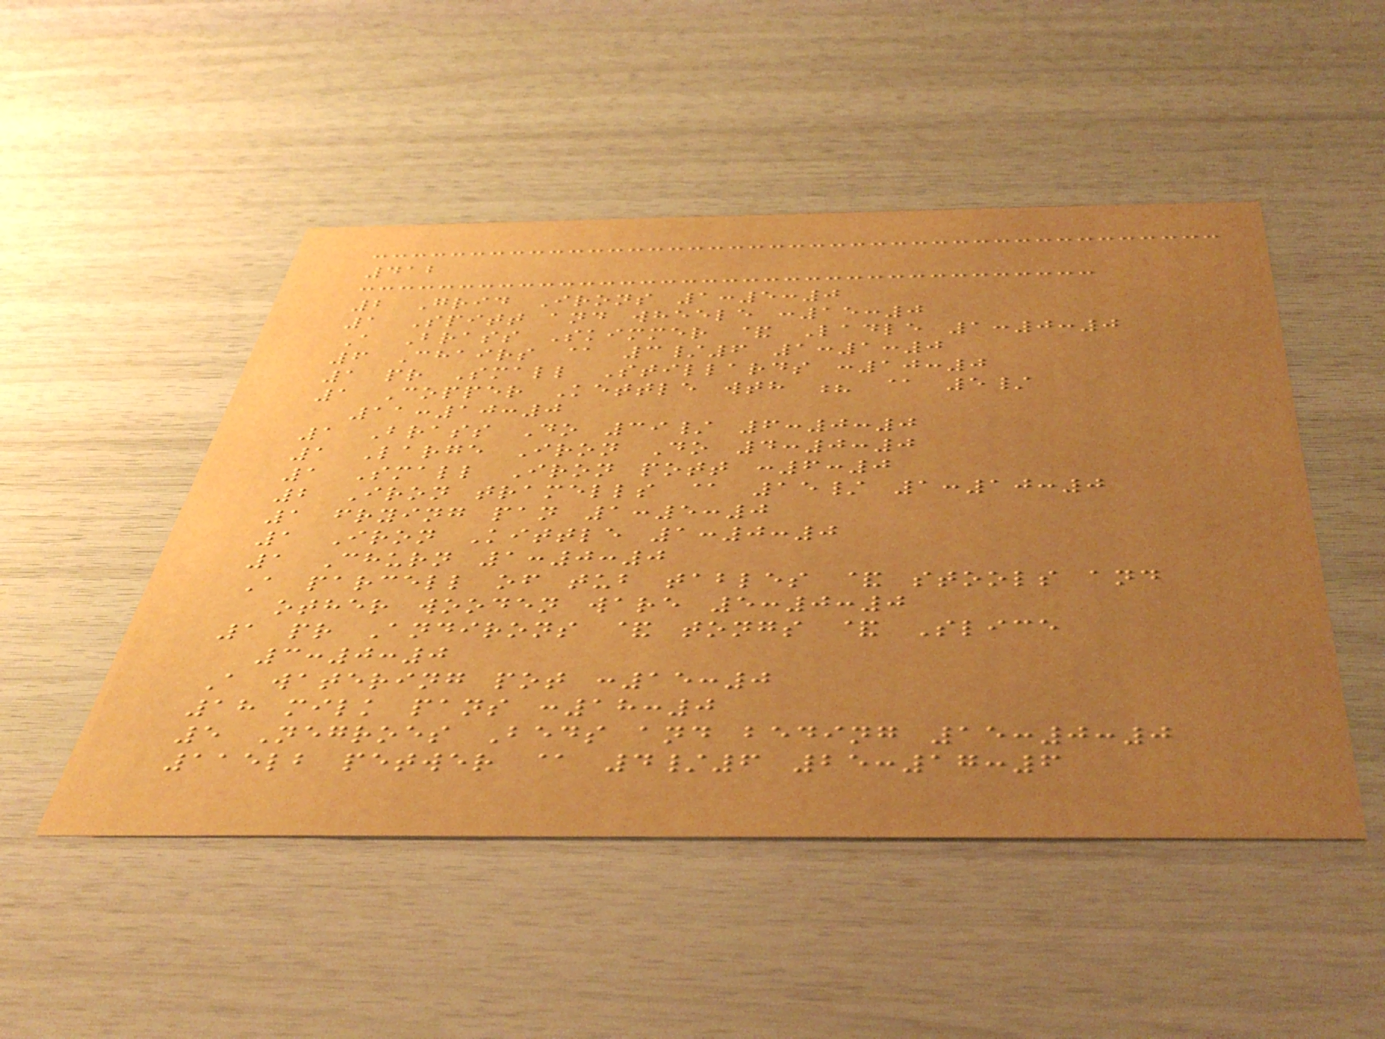412
2 Grid Irons 1:5:0
1 Spitt and wheele :15:0
A Brass Skimmer & Ladle 1:0:0
6 Chairs @ 3/6 1:1:0
1 pr Small Stillards :10:0
1 Copper Kettle wth ? @ 5/
11:10:0
1 Brass Do 39/ 6:0:0
1 Large Iron Do 4:0:0
1 Small Iron pott :6:0
2 Iron tramells @ 15/ 1:10:0
1 frying pan 1:5:0
1 Iron Kittle 1:0:0
1 Churn 1:0:0
A parcell of tub tables & stools and
other wooden ware 5:0:0
1 pr Andirons & tongs & Slice
3:0:0
A watering pot :15:0
18 milk pans :18:0
5 Negroes Beds and beding 15:0:0
115lb petwer @ 4/6 25:17:6
